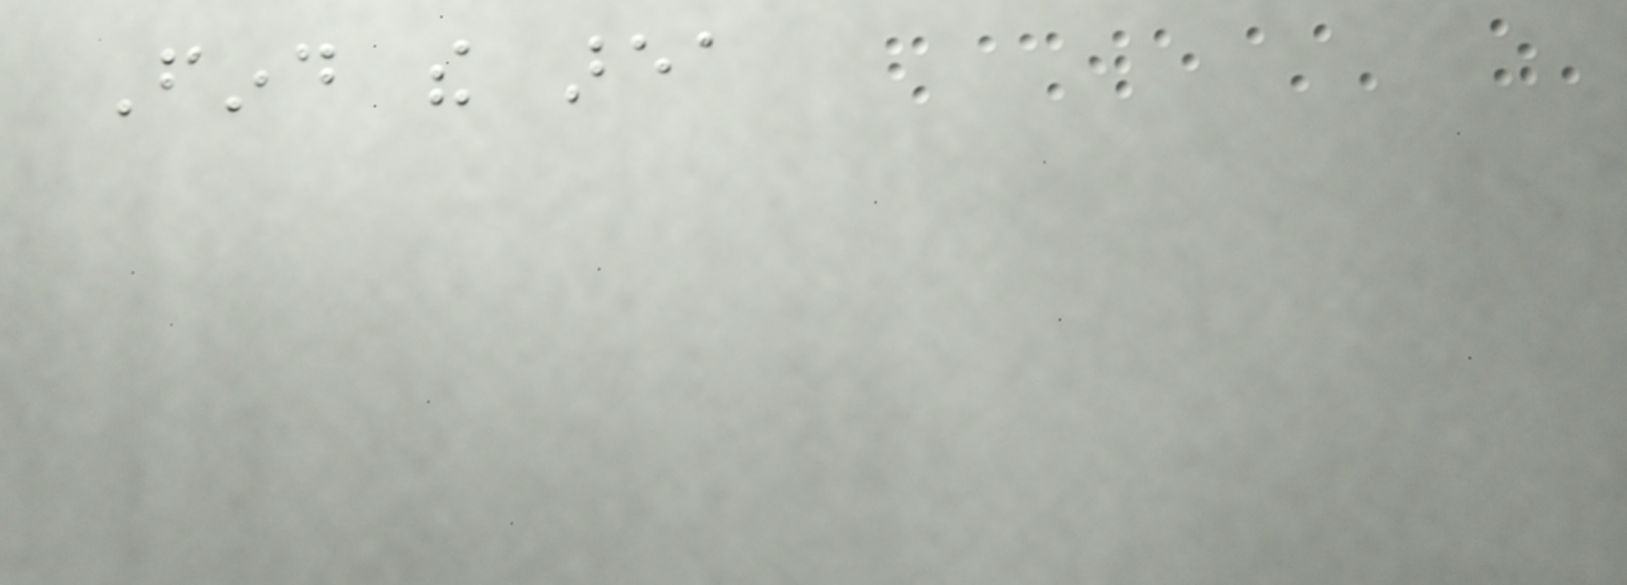Find the area
